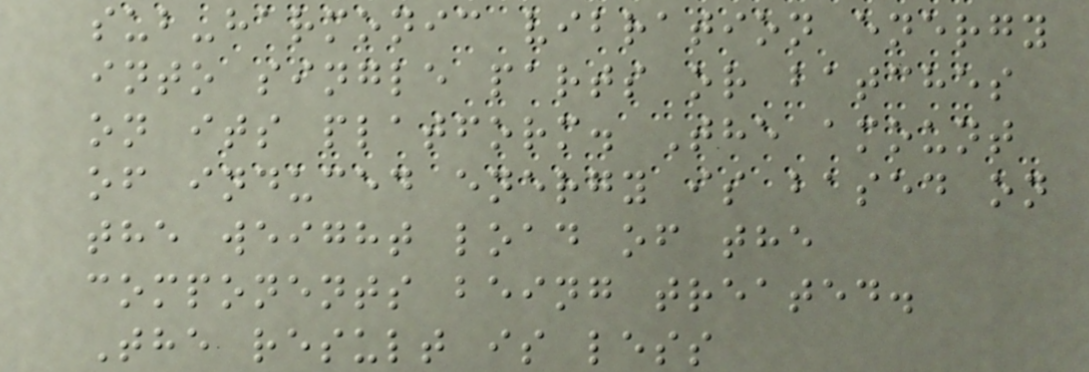sub-harmonic vibration energy
into single parts or batches
on its platform. The amount
of induced energy is based on
the weight load of the
components being treated.
The result is less
